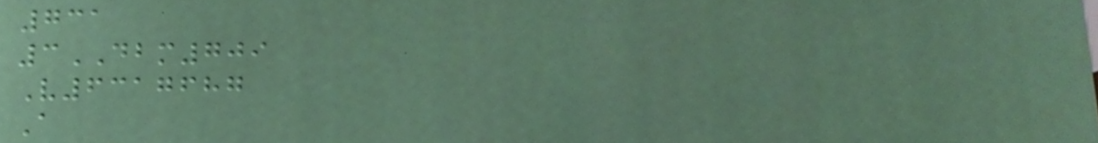731
3DBM709
V6317687
A
